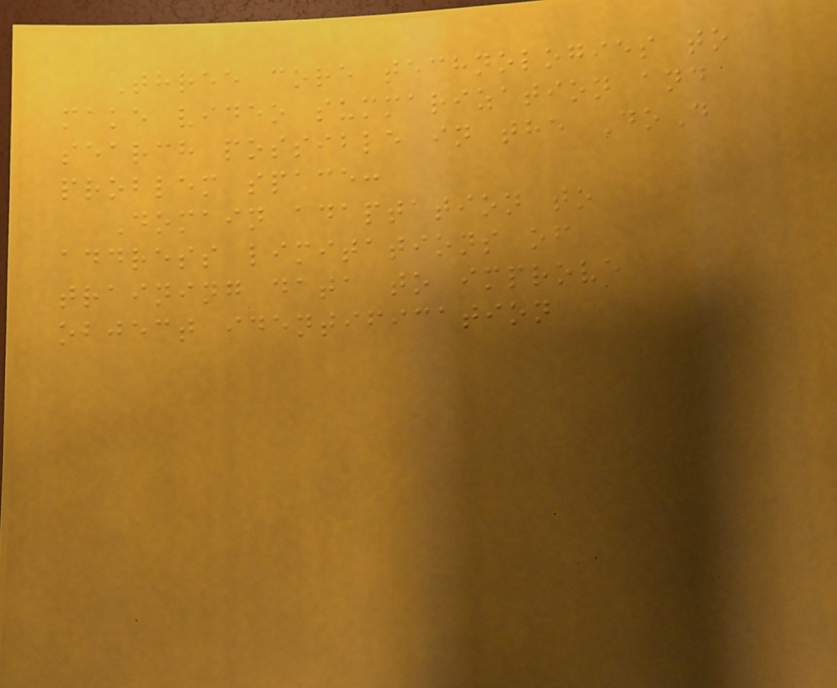Three core technologies to
make video summarization and
search possible in the DoD
problem space:
Domain adaptation to
address limitations of
training data to improve
object identification
